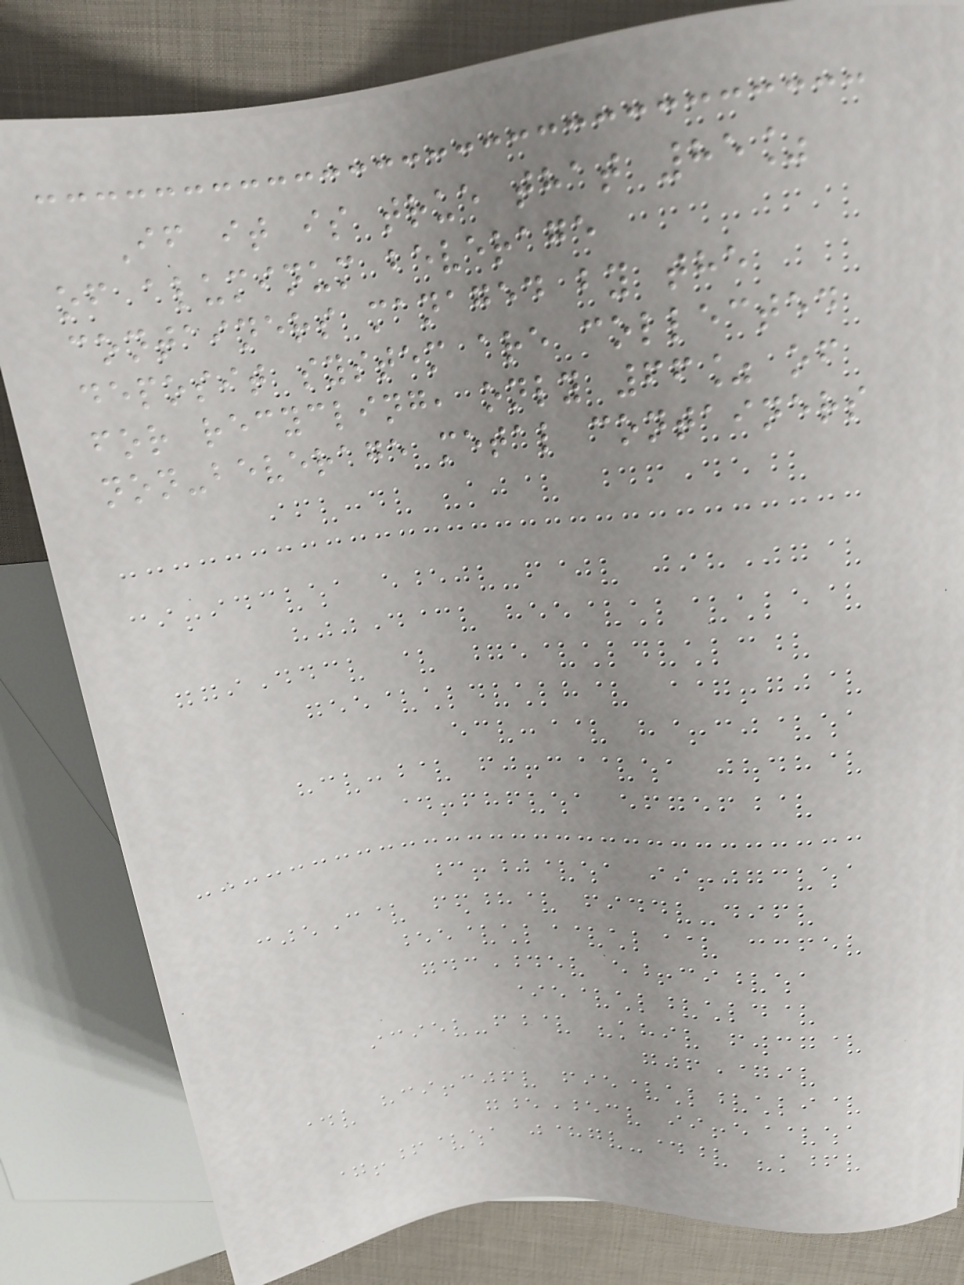If it is true that 85%
of aluminum beverage
containers managed by the
deposit system are collected
for recycling, only 66% of
non-beverage metal containers
